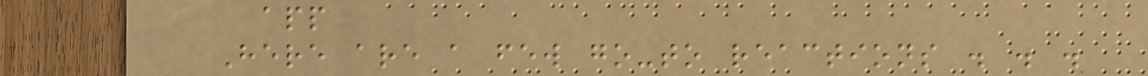app
Here are a few go-to reactions . . .
